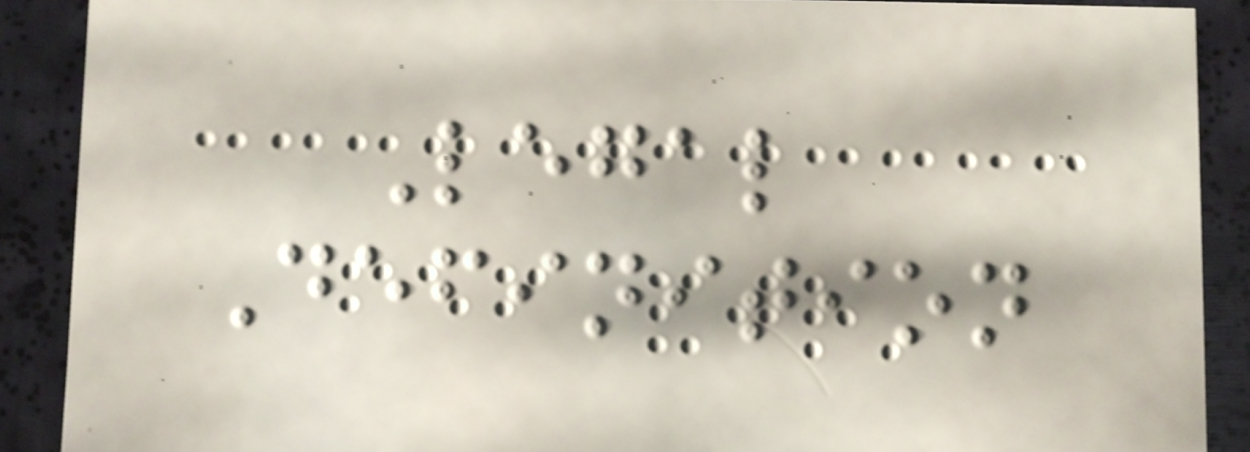Legal
Definition
